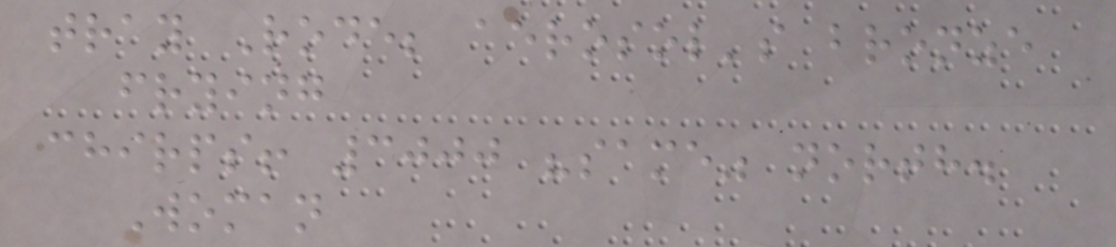tray Rode; aerosol's bronze
frying
chirps! 3000 "same" north.
Woman
